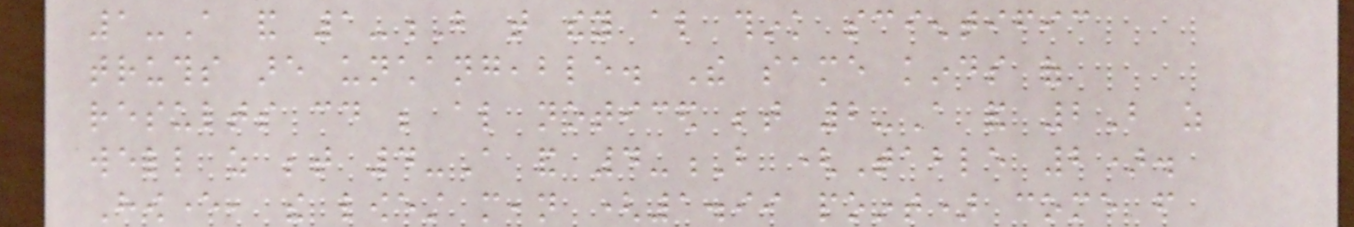1-A and 1-B that they also think scientific
truths are unchangeable. The same kinds of
results could be also noticed between 2-A and 2B as
well as between 4-A and 4-B (Table 2).
However, the lowest mean (1.99 point) come from
